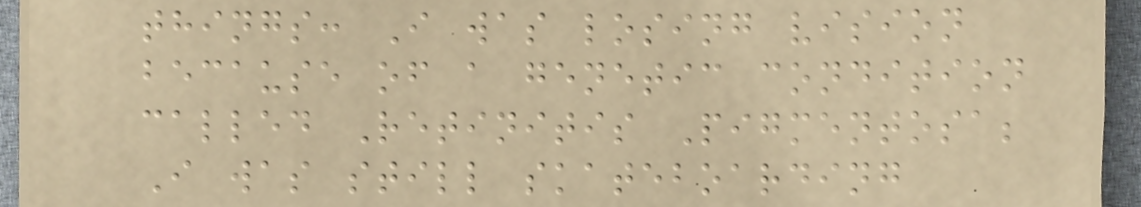things: I was losing vision
because of a genetic condition
called Retinitis Pigmentosa;
I was still skateboarding
